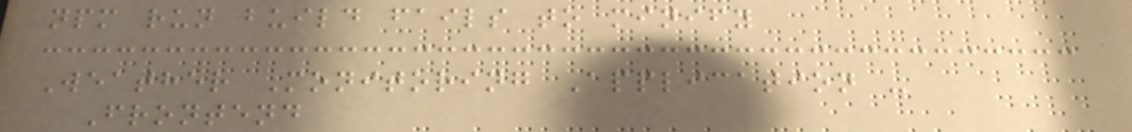npm run build fails to minify
Weather Monitoring Application -
Frontend
